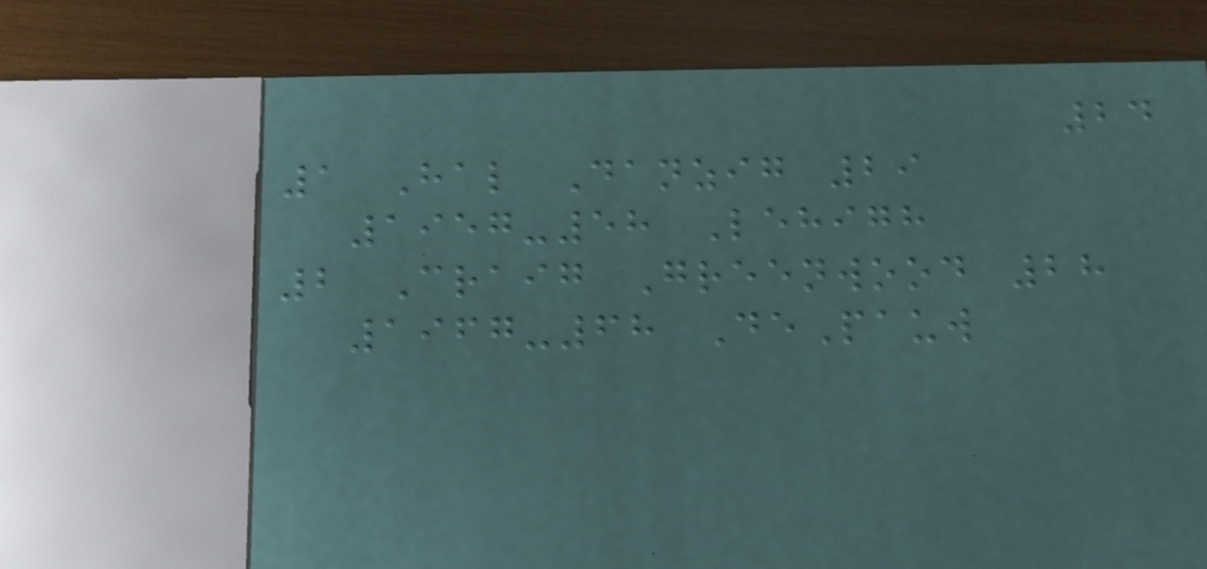24
1 Hal Danzig 29
1957-58 Lehigh
2 Craig Greenwood 28
1967-68 DePauw
